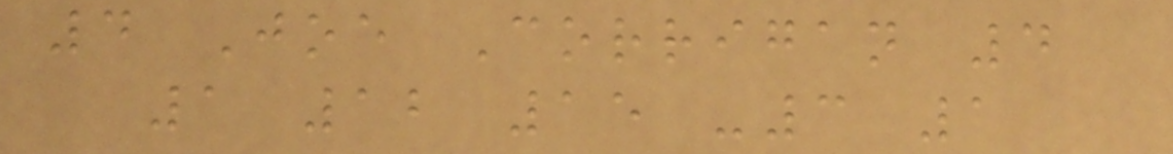4 Joe Corrigan 4
1 12 15 -3 1
